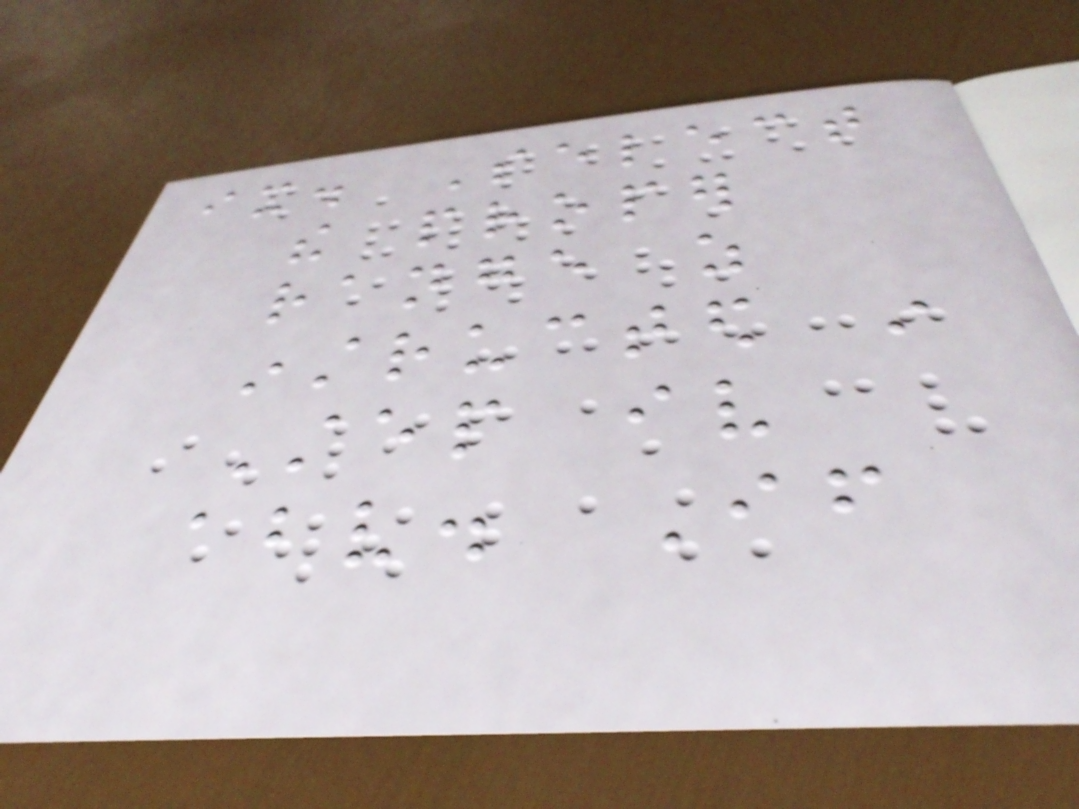ix. Select
the proper
range as
instructed in
Step iv
above. If
